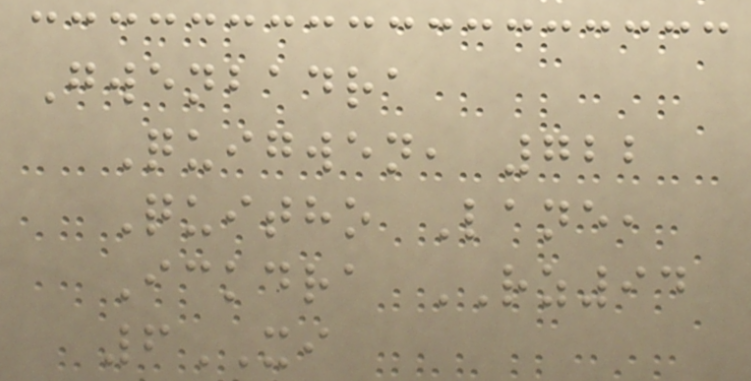Gwenbadra
Quigwen, 722
Quitho Lane,
Ickdra RZ94
6XI
